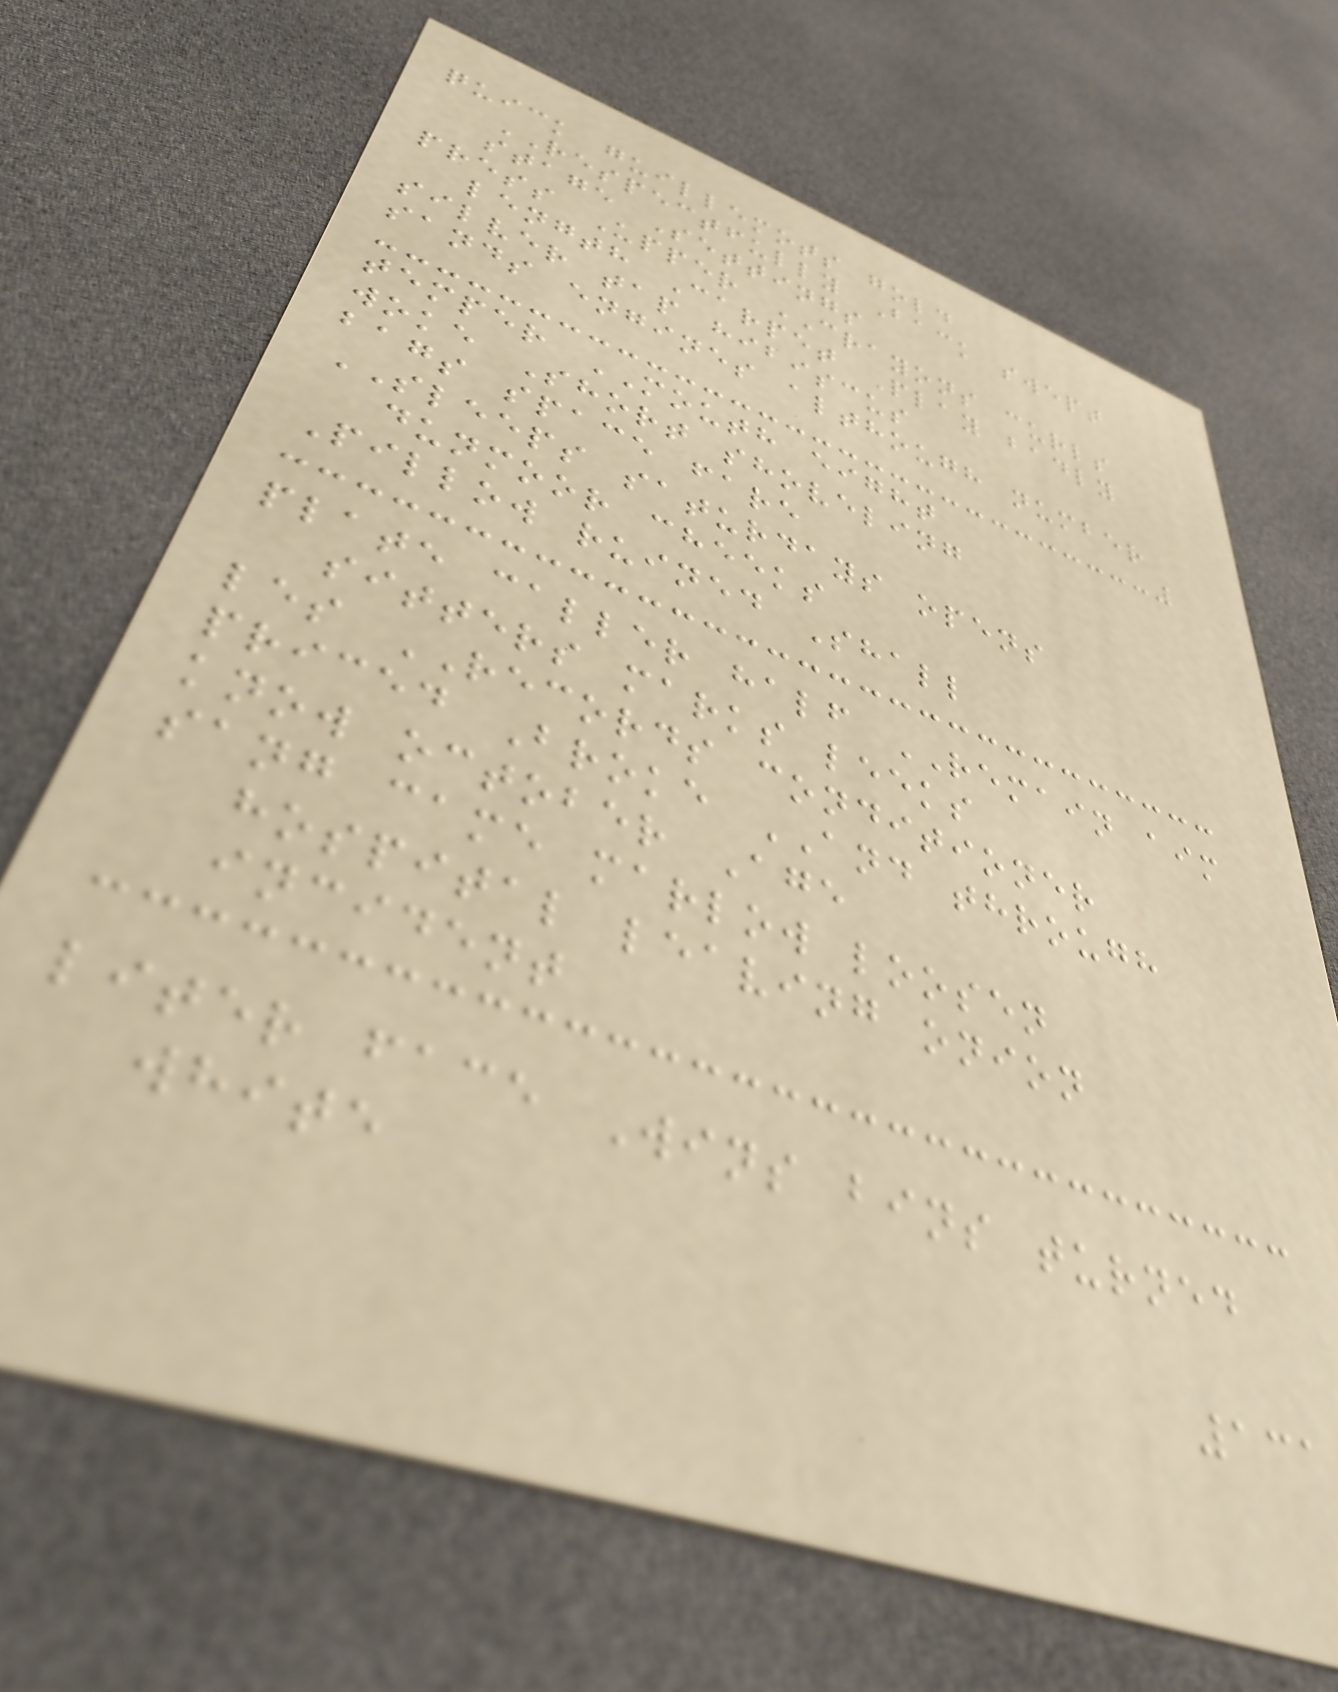quick guillemots gold
RESPECTFULLY Back swept
stage Settings
press Upper CRAYONS curls
length Carpet Play badly
silver tap hibiscus
sands engines although number
temper MOUTH eight
woke Short shoveling
bags space fare
SLEEPS saturdays opens
dunmoor cheeks
Pillow ruined Shall
plate caller half REMAIN aim
sitters marks leeks
les RECORDS conditioner
priced Broke AND through
know october Age
sang came marlow loosen
hospital leaving onion
incident
liter face Wins bins turned
white
131
